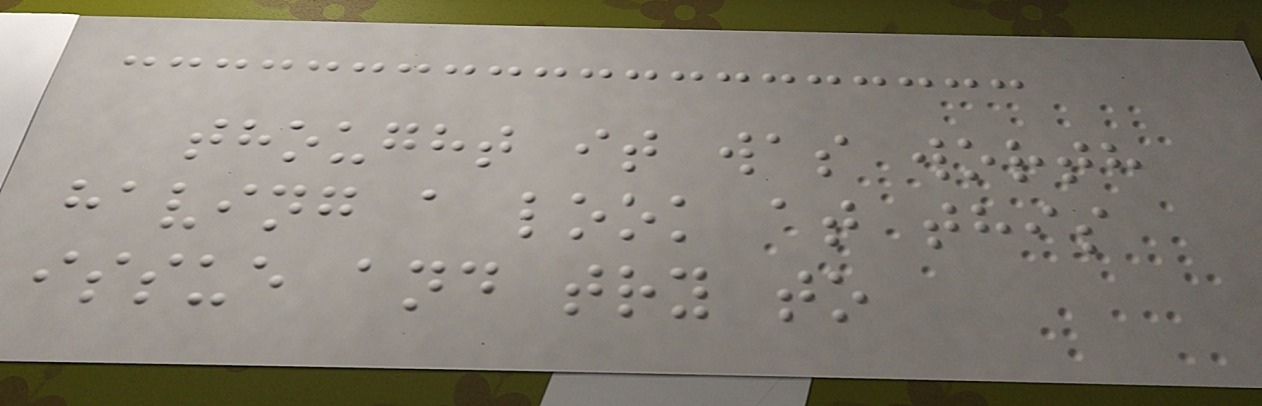thought it was worth
having a look at this
issue and try to
